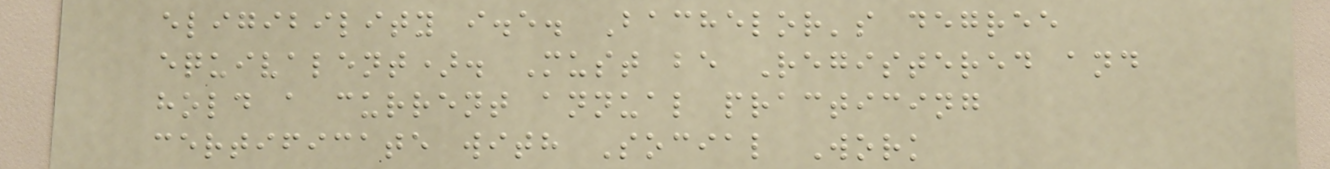eligibility i.e. Bachelor's degree
equivalent). Must be Registered and
hold a current annual practicing
certificate with Social Work
